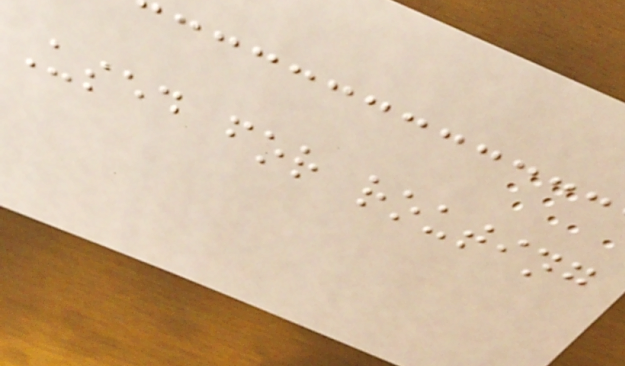Used for routing
